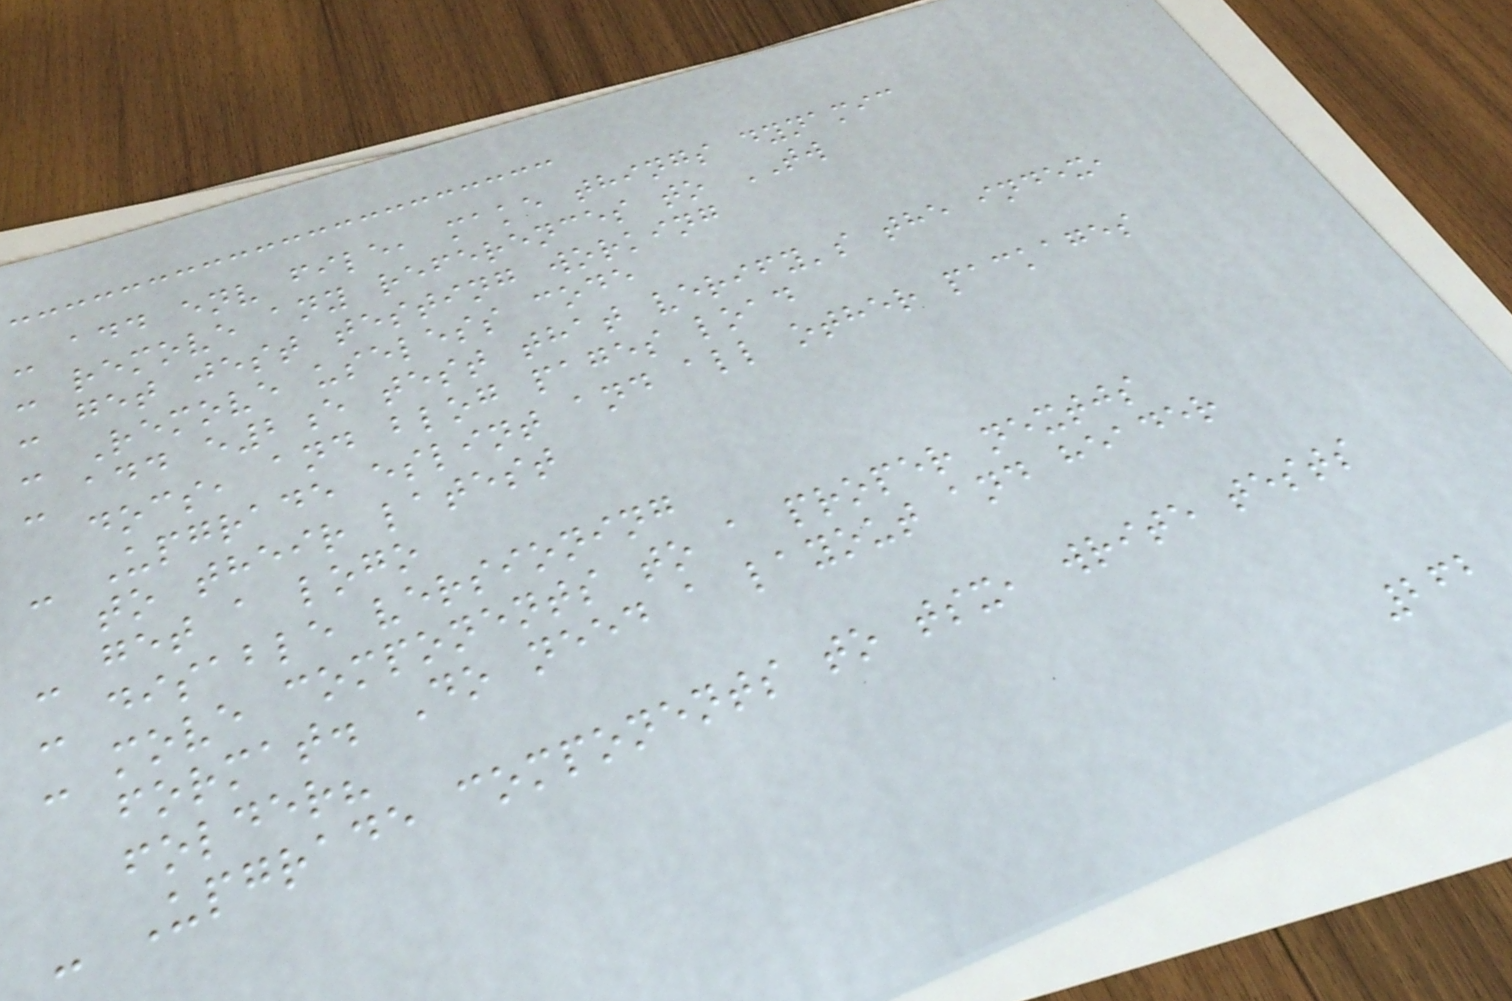- add env file, make things dynamic
- remove any references to TW
- get jest testing working
- Remove useless code
- add e2e test that verify's the index,
docs, and blog pages load
- Upgrade eslint and all other packages
to their latest
- get a logo
- disable versioning
- move components to a proper nextjs
format. Do need a layout and header
folder?
- Upgrade components to tsx, write tests
262
